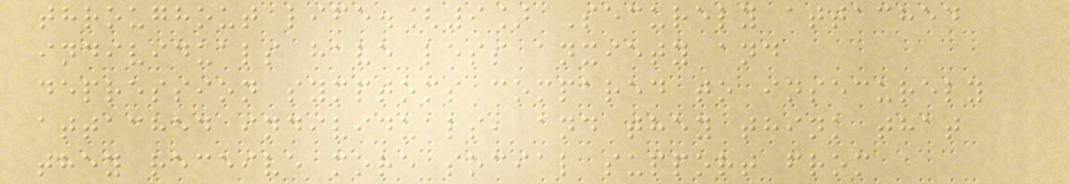throughout life.[9] Securely attached
individuals have less anxiety and
depression symptoms compared to insecurely
attached individuals, and they think that
they receive more social support from
